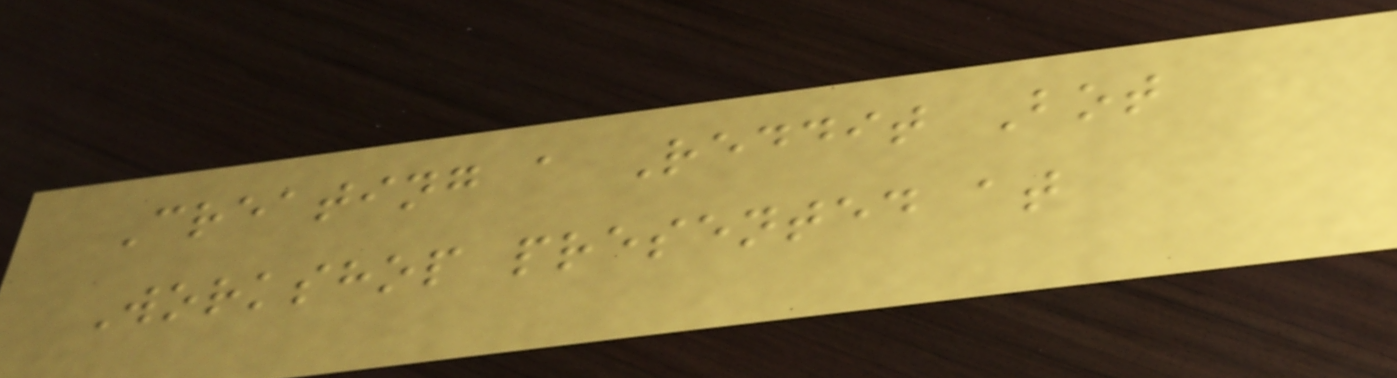Creating a Reddit Bot
Workshop presented at
